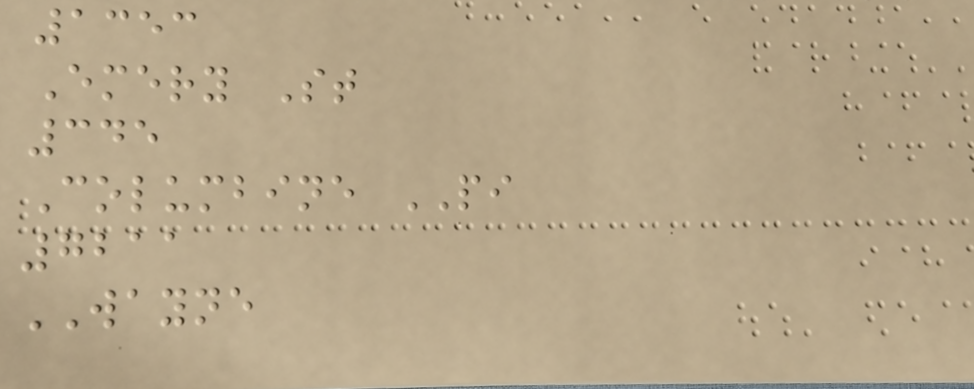1353
Emery St
345
Columbine PI
7211
WAYNE
